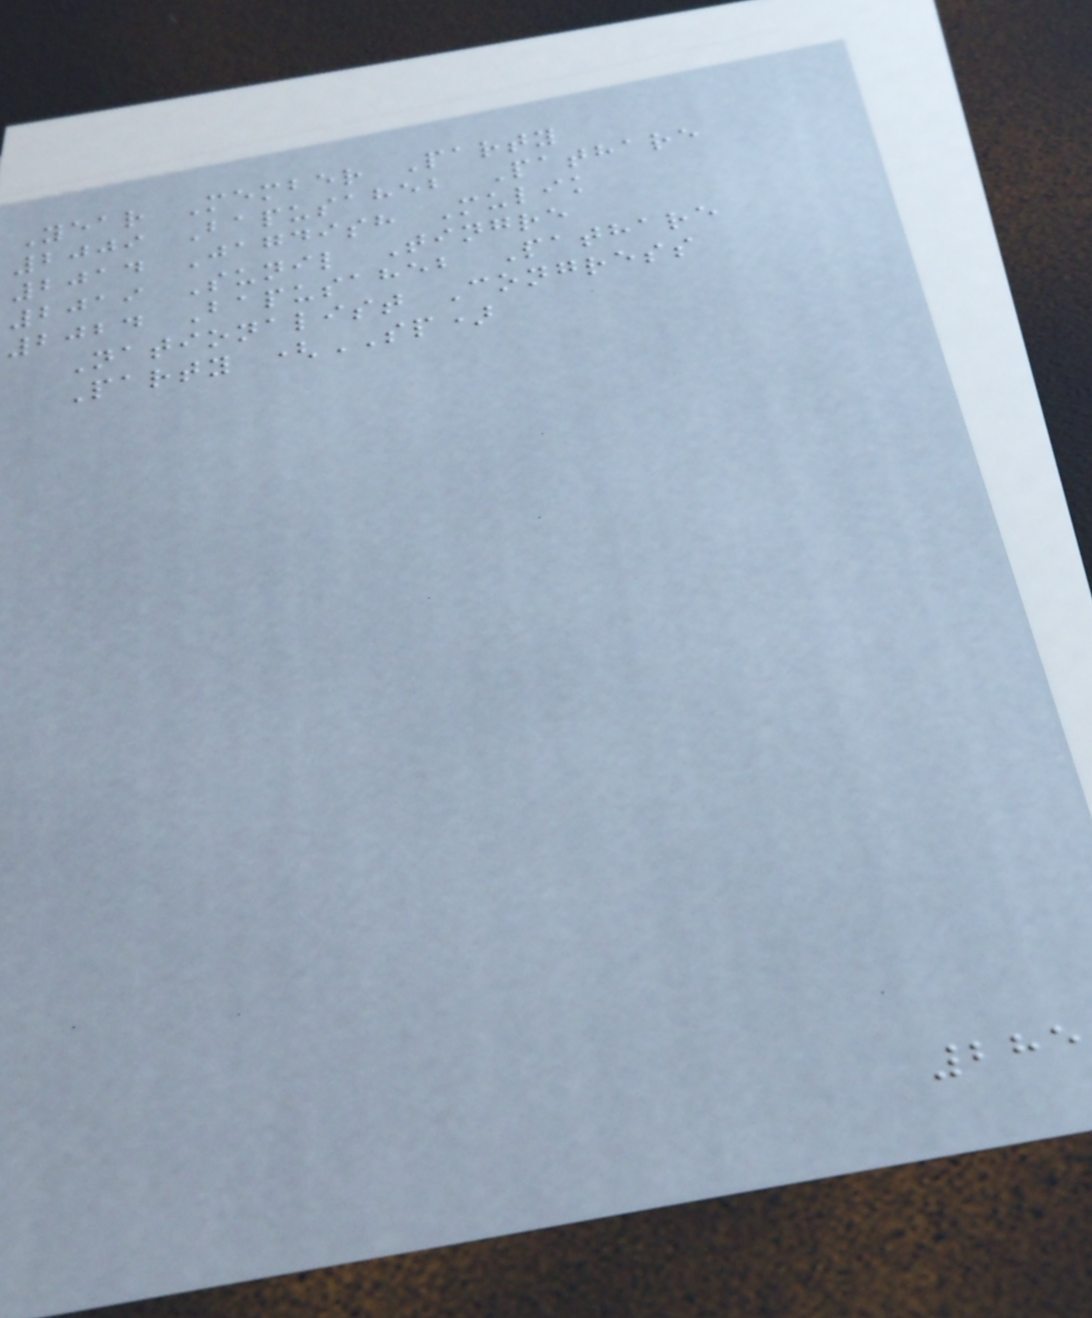Year Member Party
2009 Bapusaheb Pathare
2014 Jagdish Mulik
2019 Sunil Tingre
2024 Bapusaheb Pathare
Nationalist Congress
Party (SP)
285
